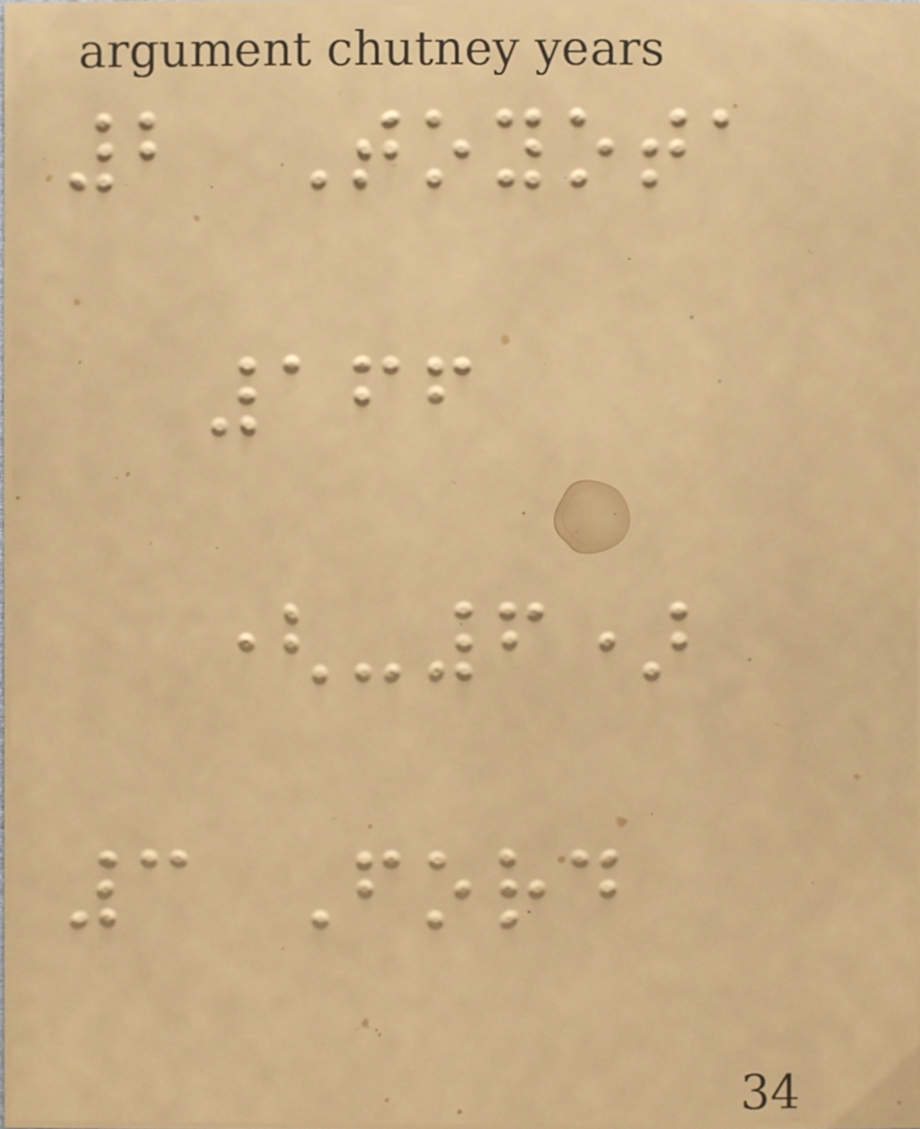2 Toyota
166
(-6)
3 Ford
